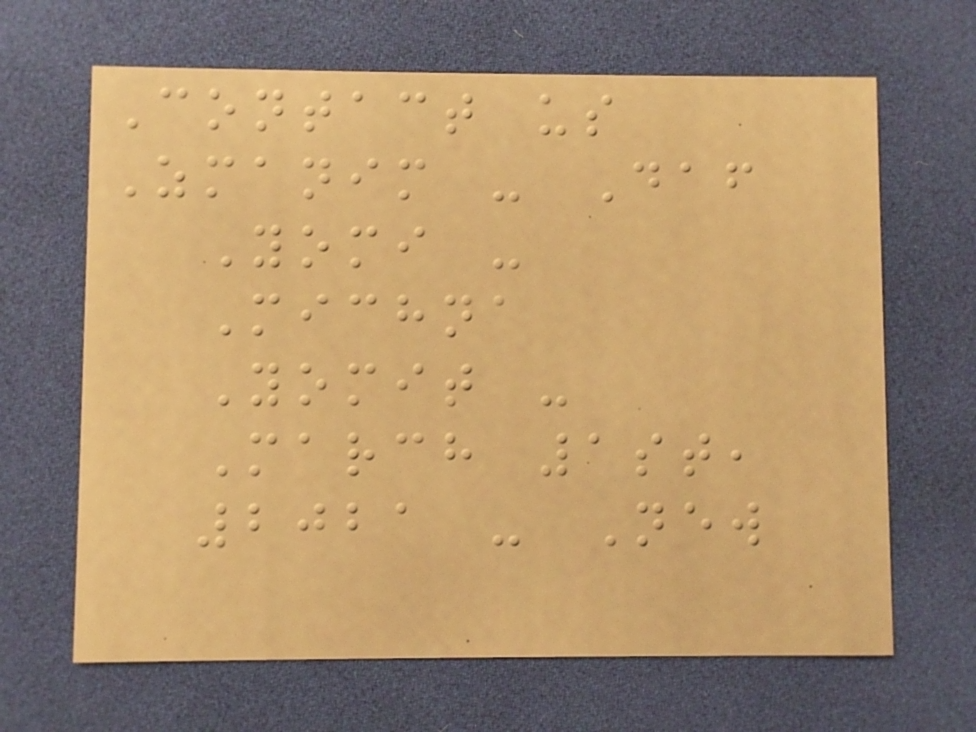Contact us
Zmanim - Daf
Yomi -
Michna
Yomit -
March 1st,
2021 - New
